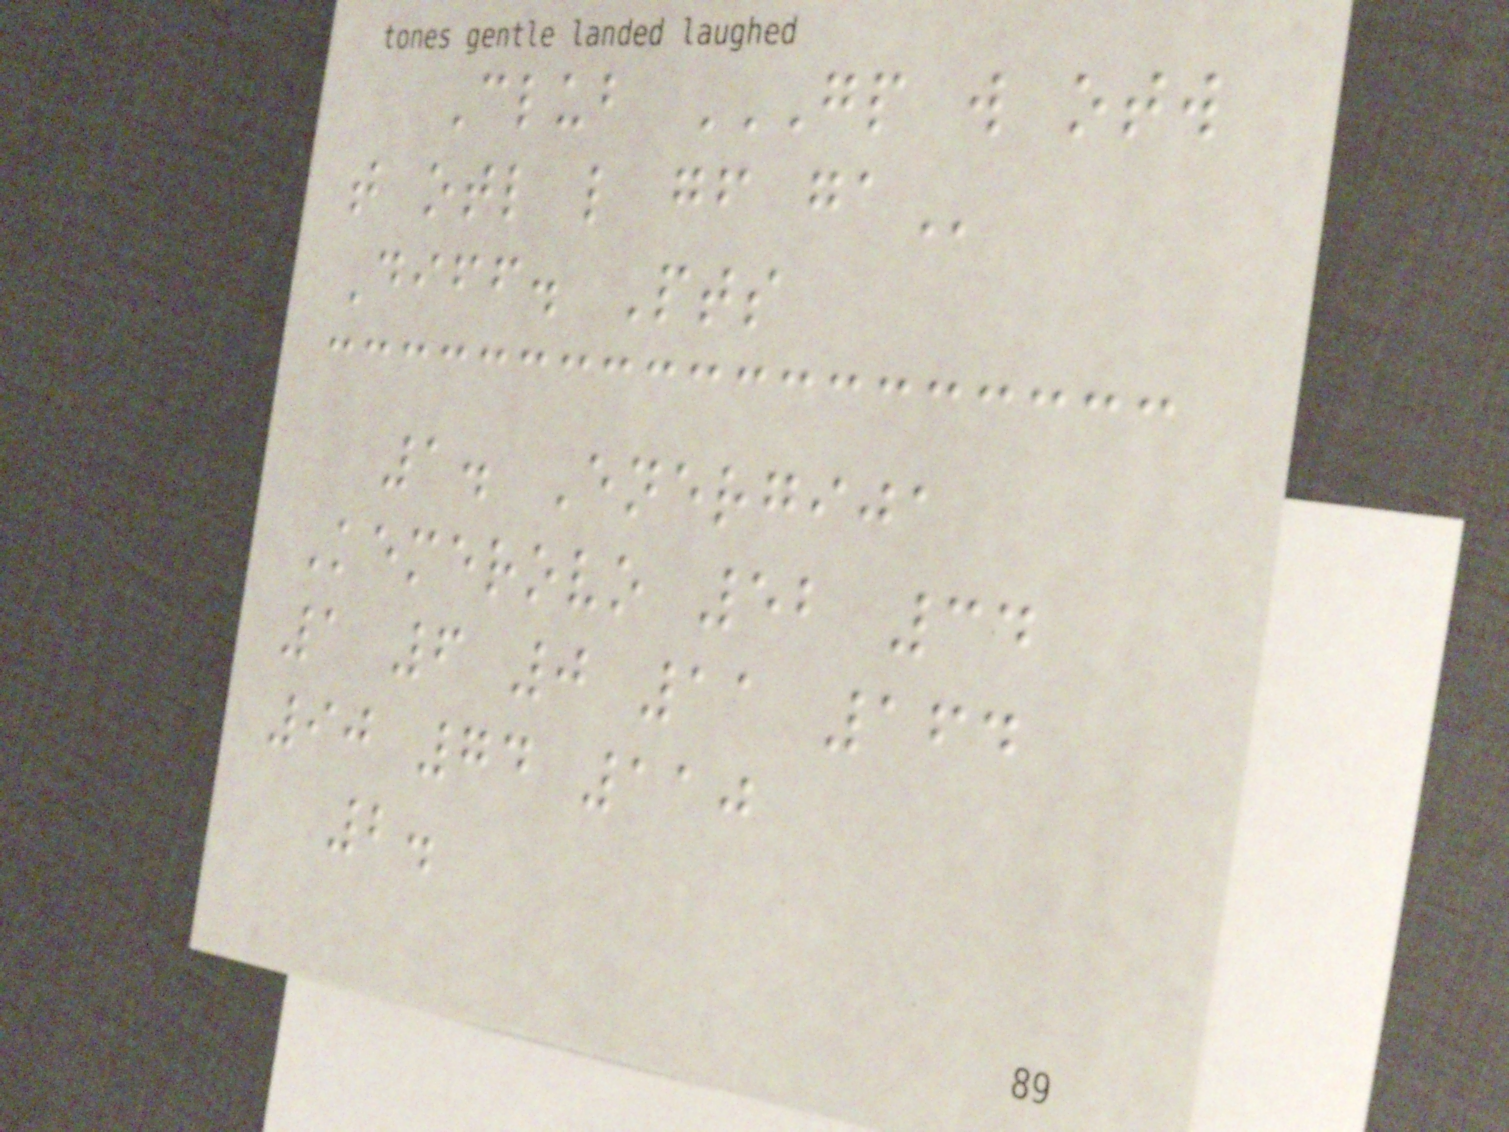Club GP W OTW
T OTL L GF GA
Diff. Pts
1. Energija
Kemerovo 52 34
1 6 0 11 164
90 74 110
2.
